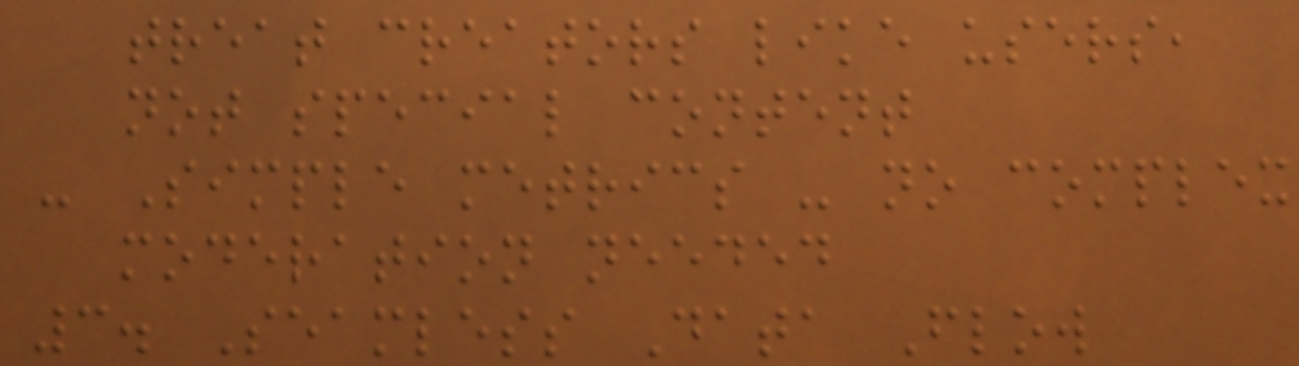treat creators like users,
not special content
- Simple metrics - no complex
moderation needed
3. Seamless Data Flow
